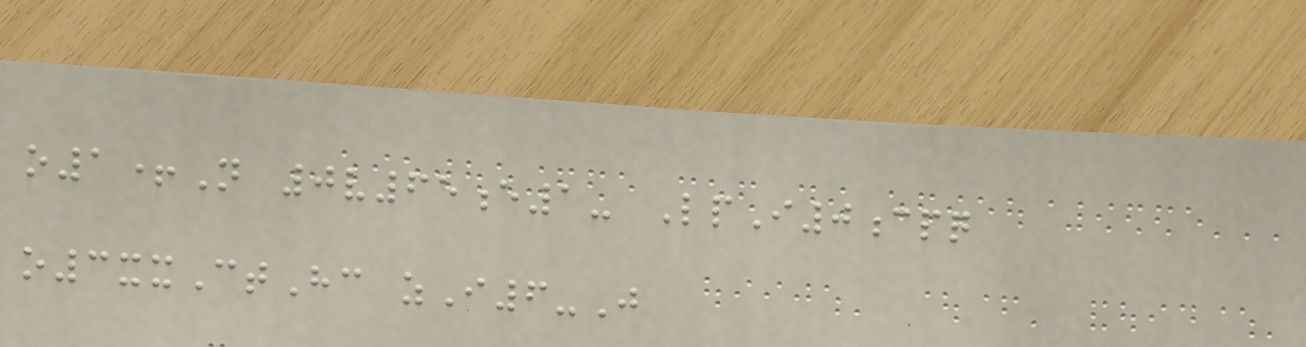o1+N 0v65e1- LpI0cpq
o3xxCtHc zI6-J
